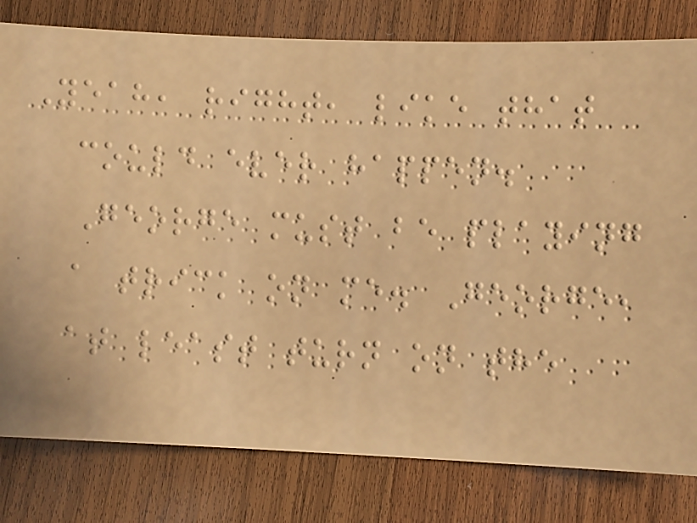Yeah, right, like that
could ever happen.
George must be playing
a trick on me. George,
at least turn on the
